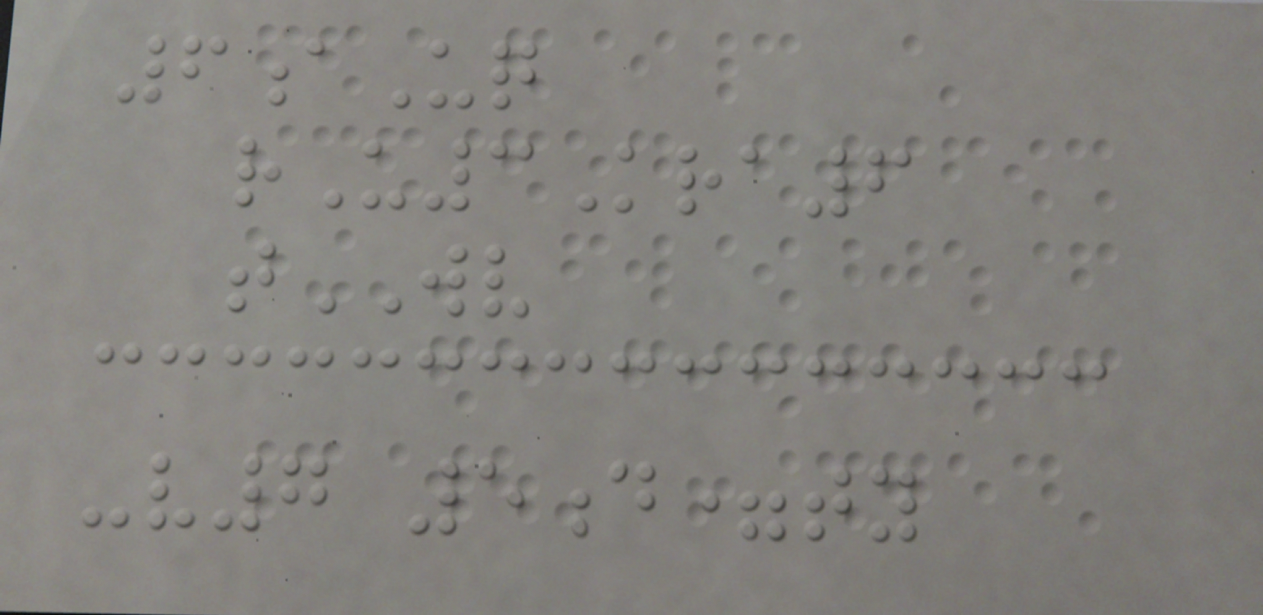6aUq
rU3Kra6
tWV
-v7 5d=ty
